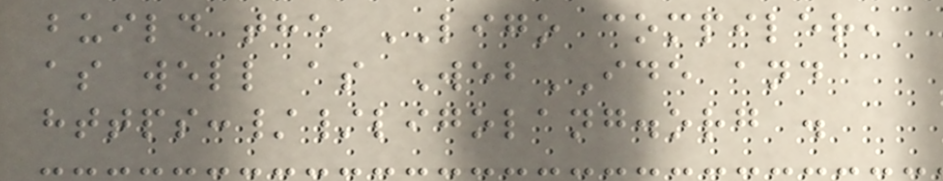build the LIGO compiler,
as well as WebIDE and
https://ligolang.org .
